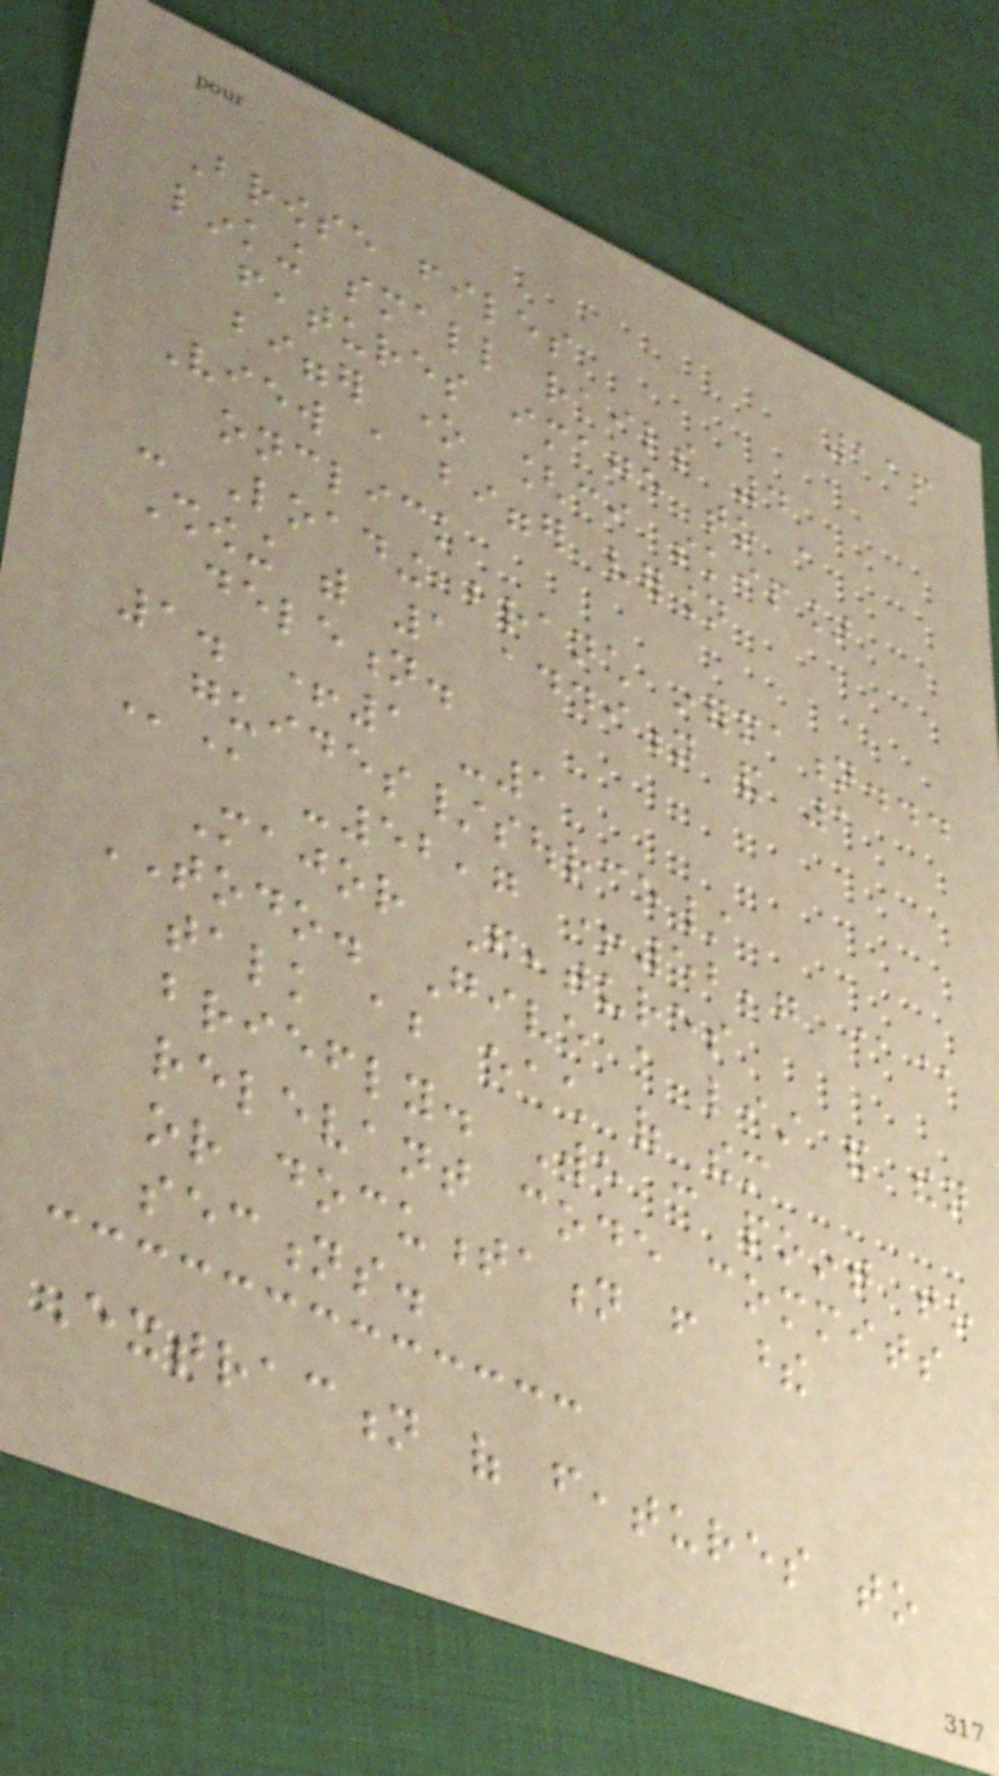116
Browse files
linking small rails 4
features image to a
bigger one [ci skip]
View a bigger version
onclick
- Loading branch information...
Showing with 1 addition and 1
deletion.
1. +1 -1
guides/source/
@@ -52,7 +52,7 @@
Major Features
TODO. Give a list and then
talk about each of them
briefly. We can point to
relevant code commits
or documentation from these
sections.
Extraction of features to
